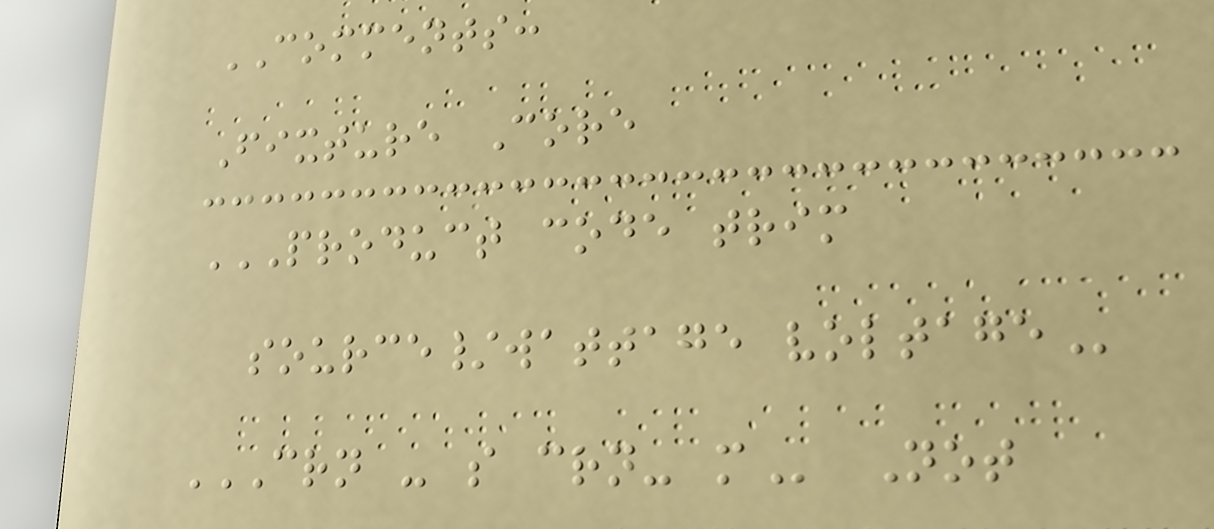COMMENTS:
Fixture Core
PRODUCT CODE TRIM
SOURCE/WATTAGE VOLTAGE
CRN - S CRN- M Not
